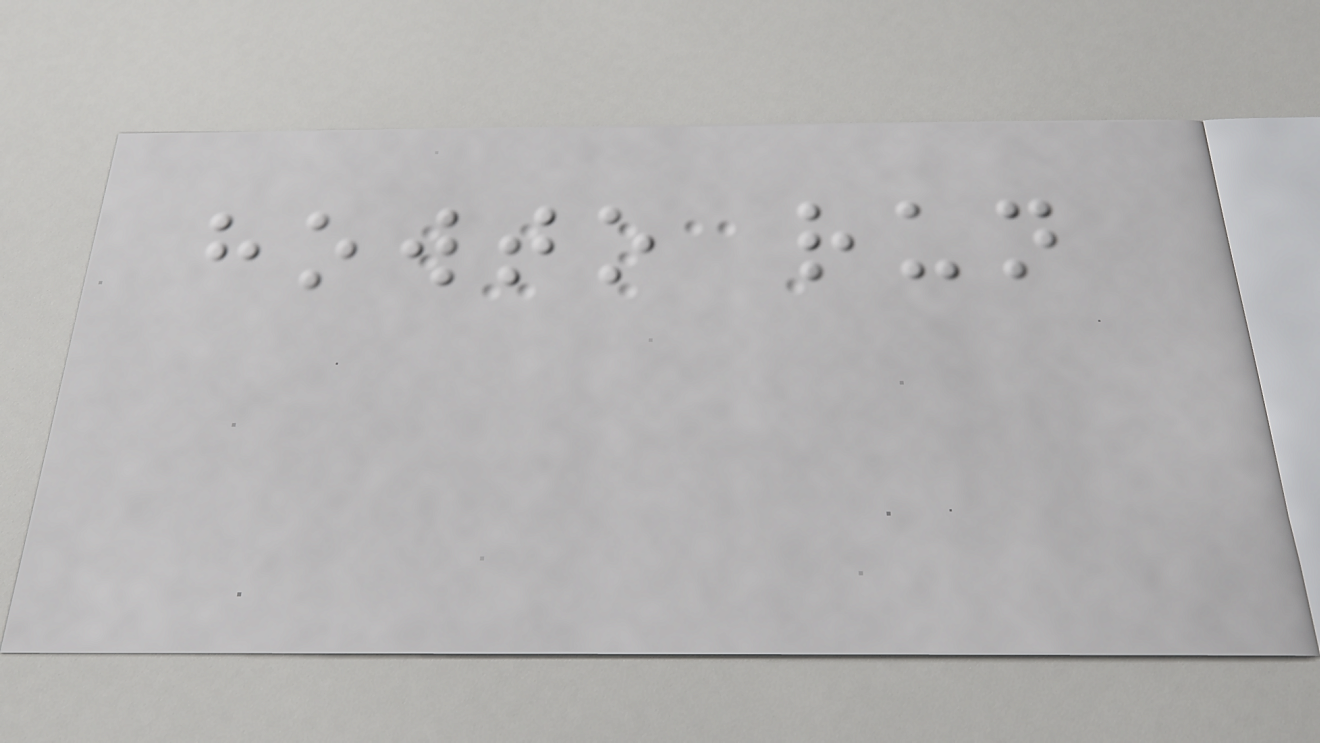howto run
